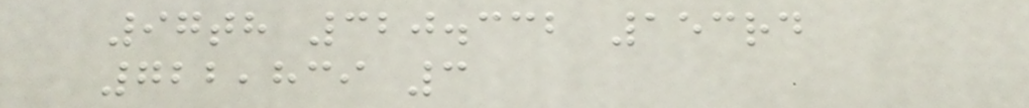97th 320.332 153rd
722,839 3
